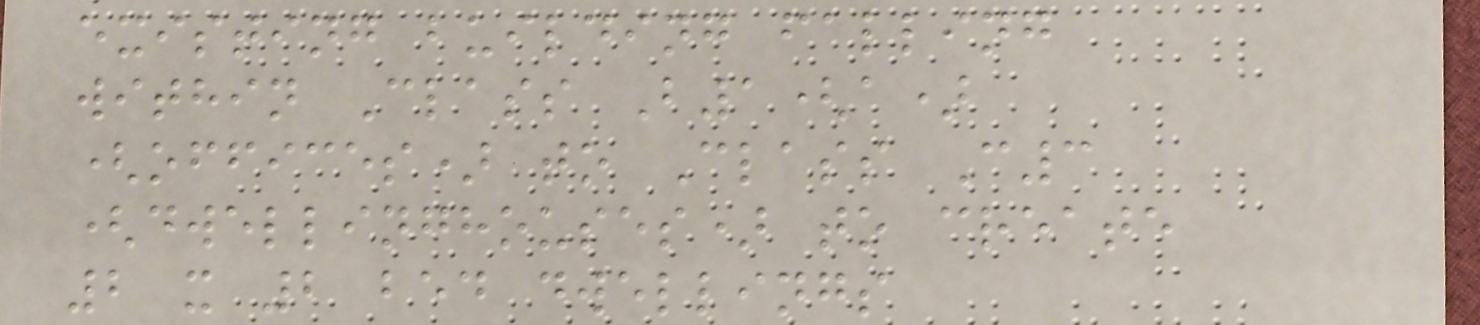existing building falling
within Class B1(a)
(offices) to Class C3
(dwellinghouses) to create
2 x 2 bed dwellings
